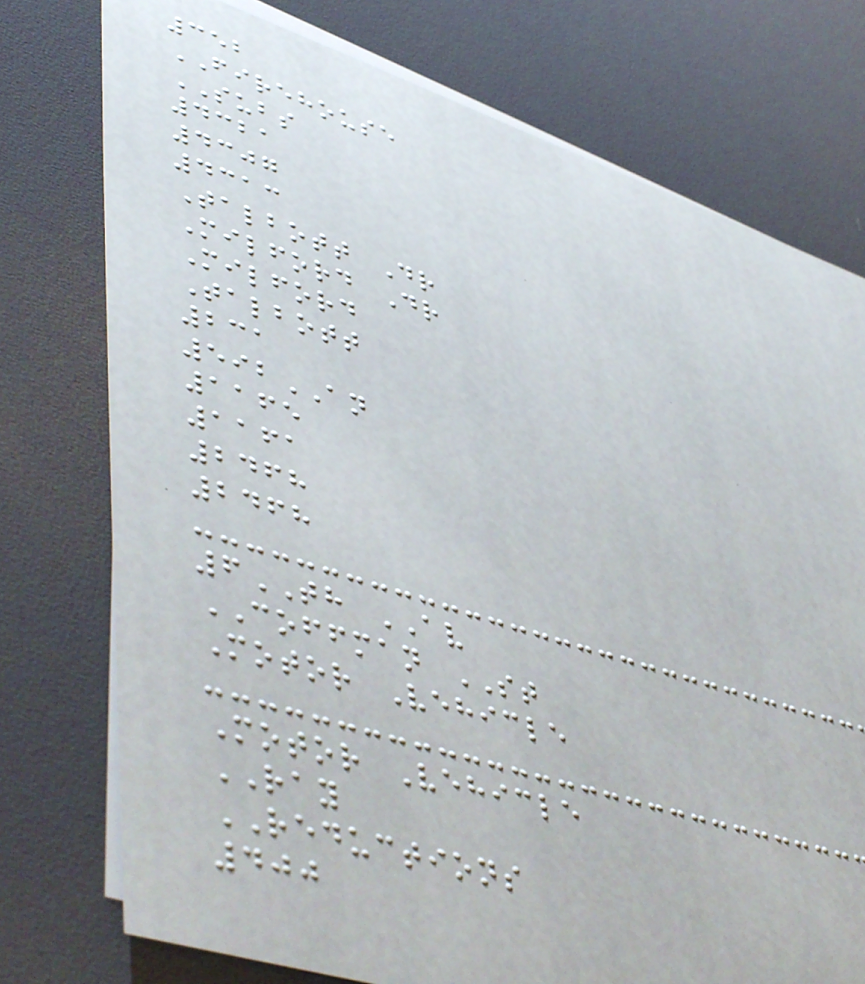352
FIREHOUSE
SUBS
4321
4307
4313
Talbott Dr
Milford Dr
Milford
Talbott
231
592AN
1165
1161
2468
2468
6TH AV
COFFMAN ST
Motor Vehicle
Motor Vehicle
RAY
REDUCTIONS
400
